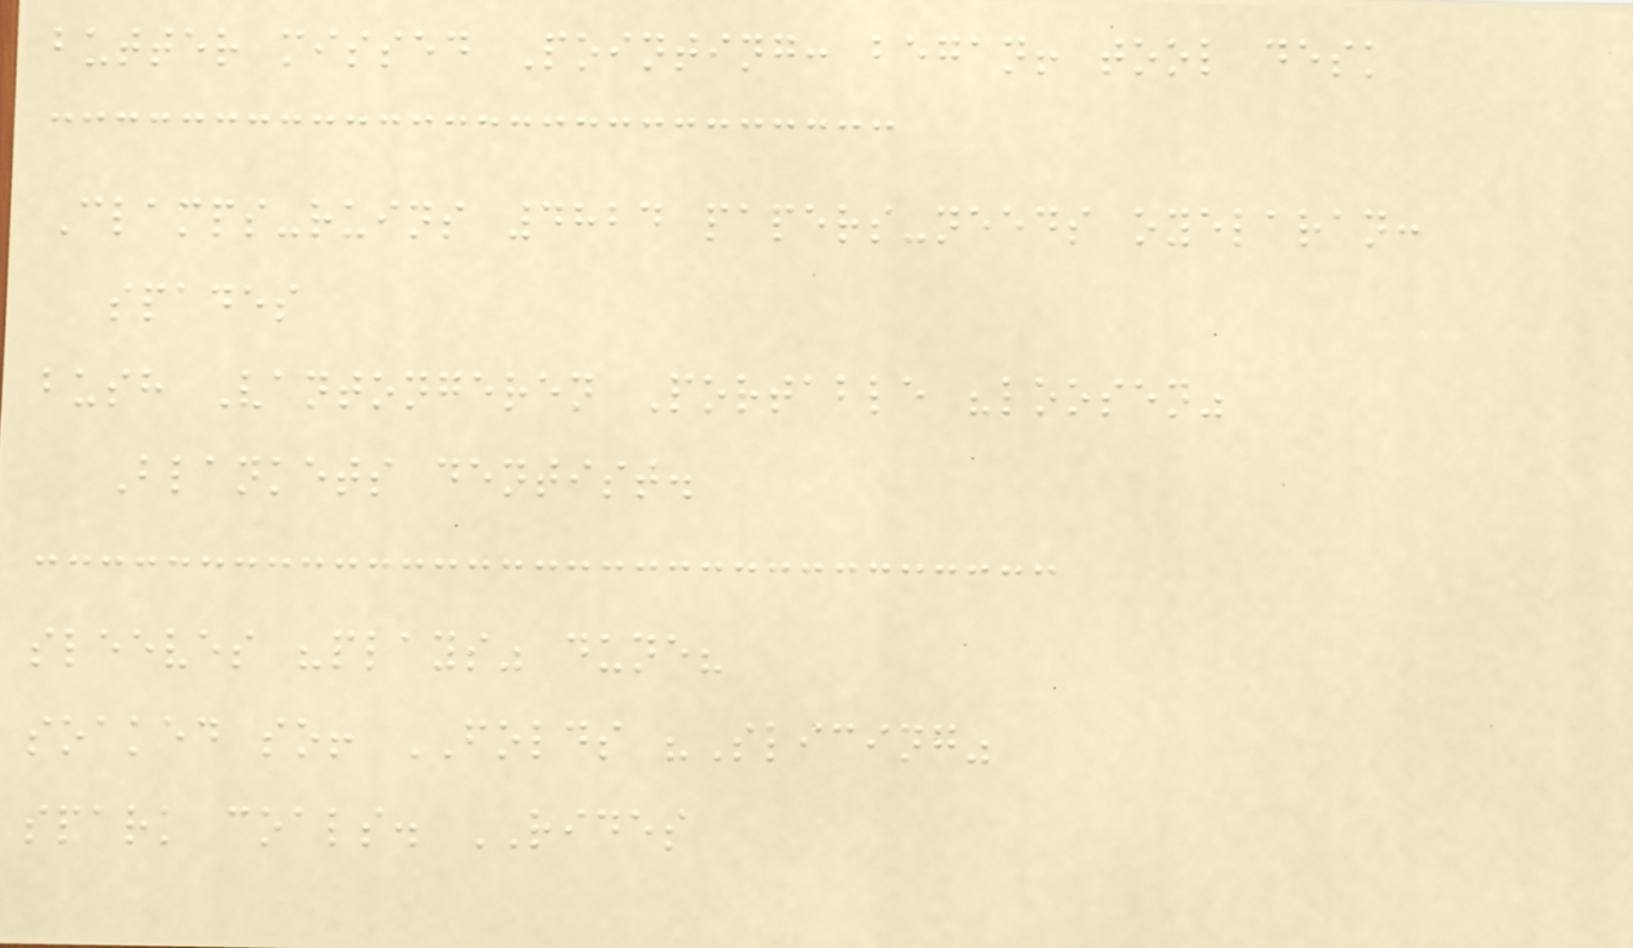butter missed Pointing: began! tool desk
Clamps-ruins 4824 papers-needs oyelaran:
spades
bush Vantongeren Portable "loosen"
Blankets dentist.
sleeves "plays" dune?
soaked so! FOLDS "Slicing"
spark coals. RIDES
